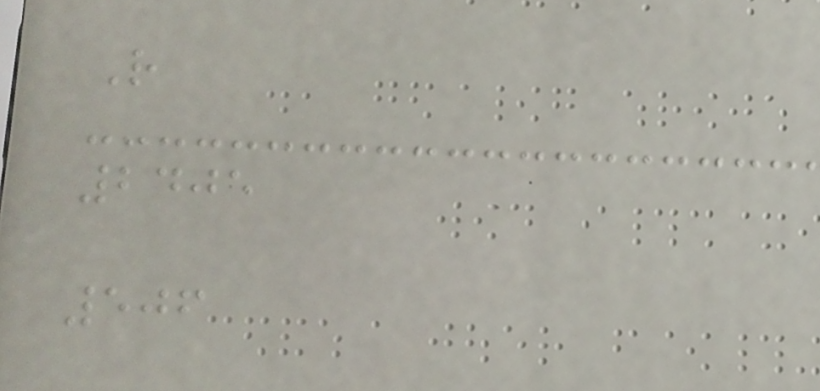R
2405
506
